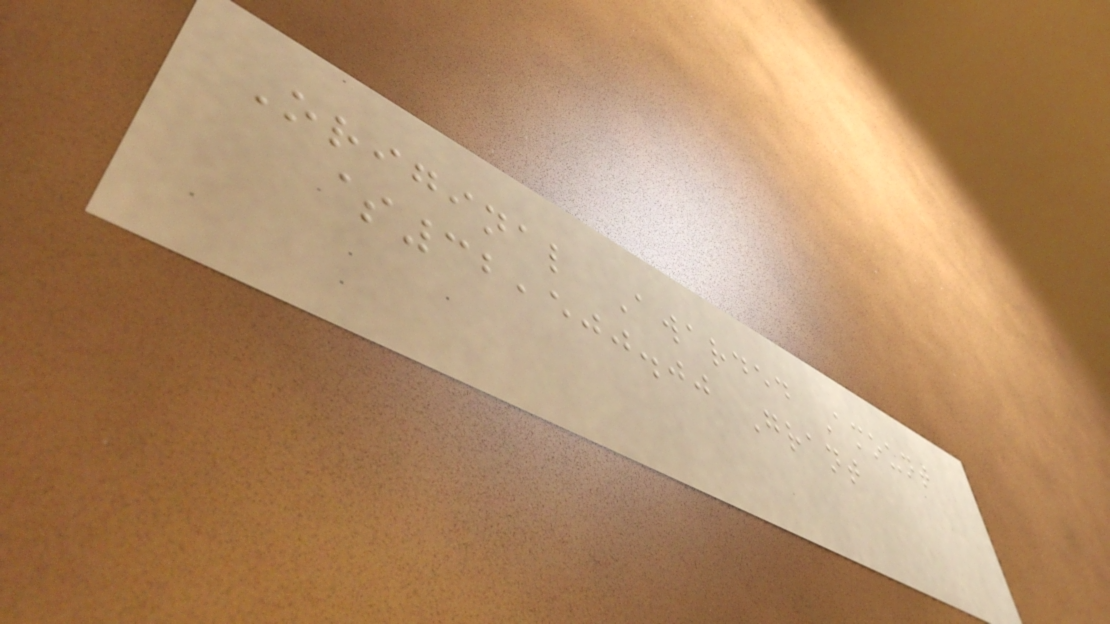Original Awarded Amount
$32,500.00 Grant
